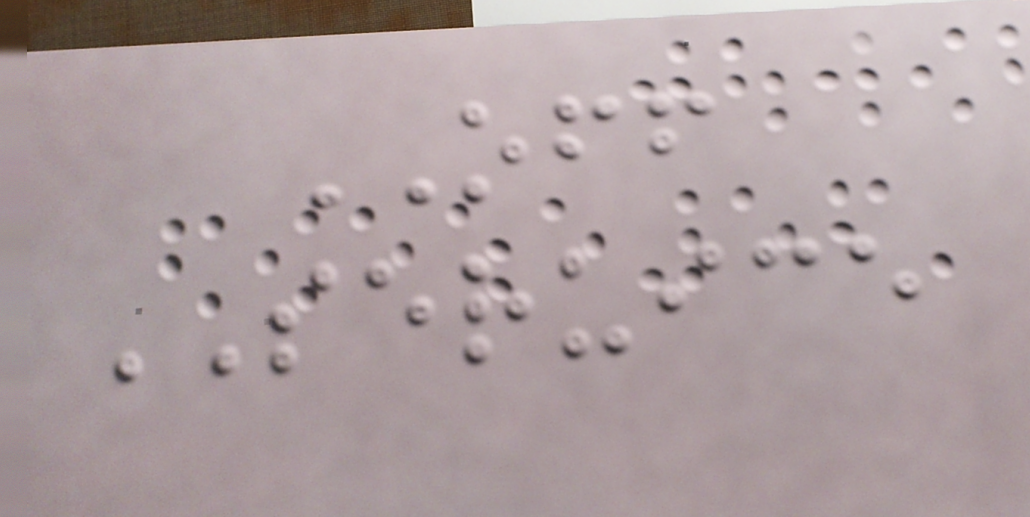OFF
SERUICE
